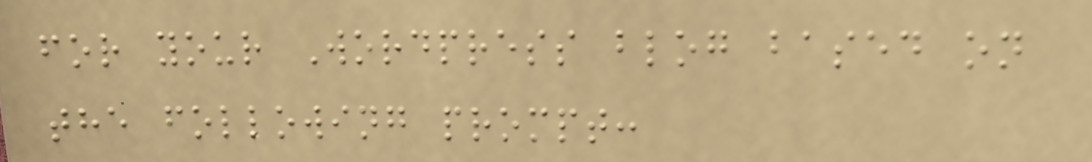for your Wordpress blog based on
the following prompt:
